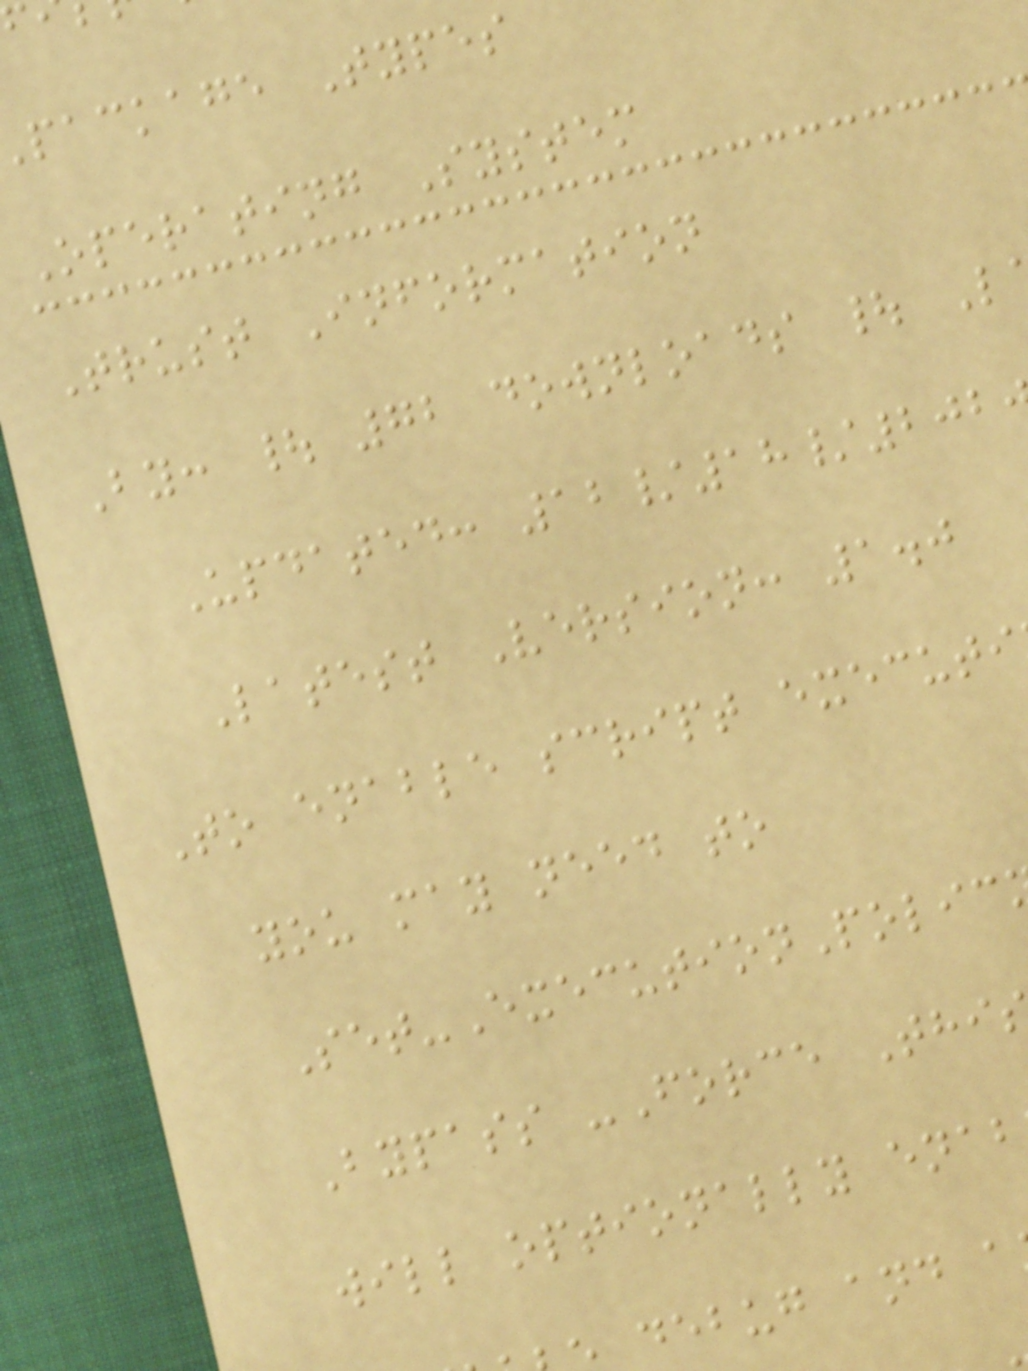package Types
Operating System
Trust Information
By: | 72 downloads | L
Updated: 12/18/202
Latest Version: 1.0
To enable script executi
you may need to
Set-ExecutionPolic
Bypass -Force Thi
will optionally enab
debug and a
